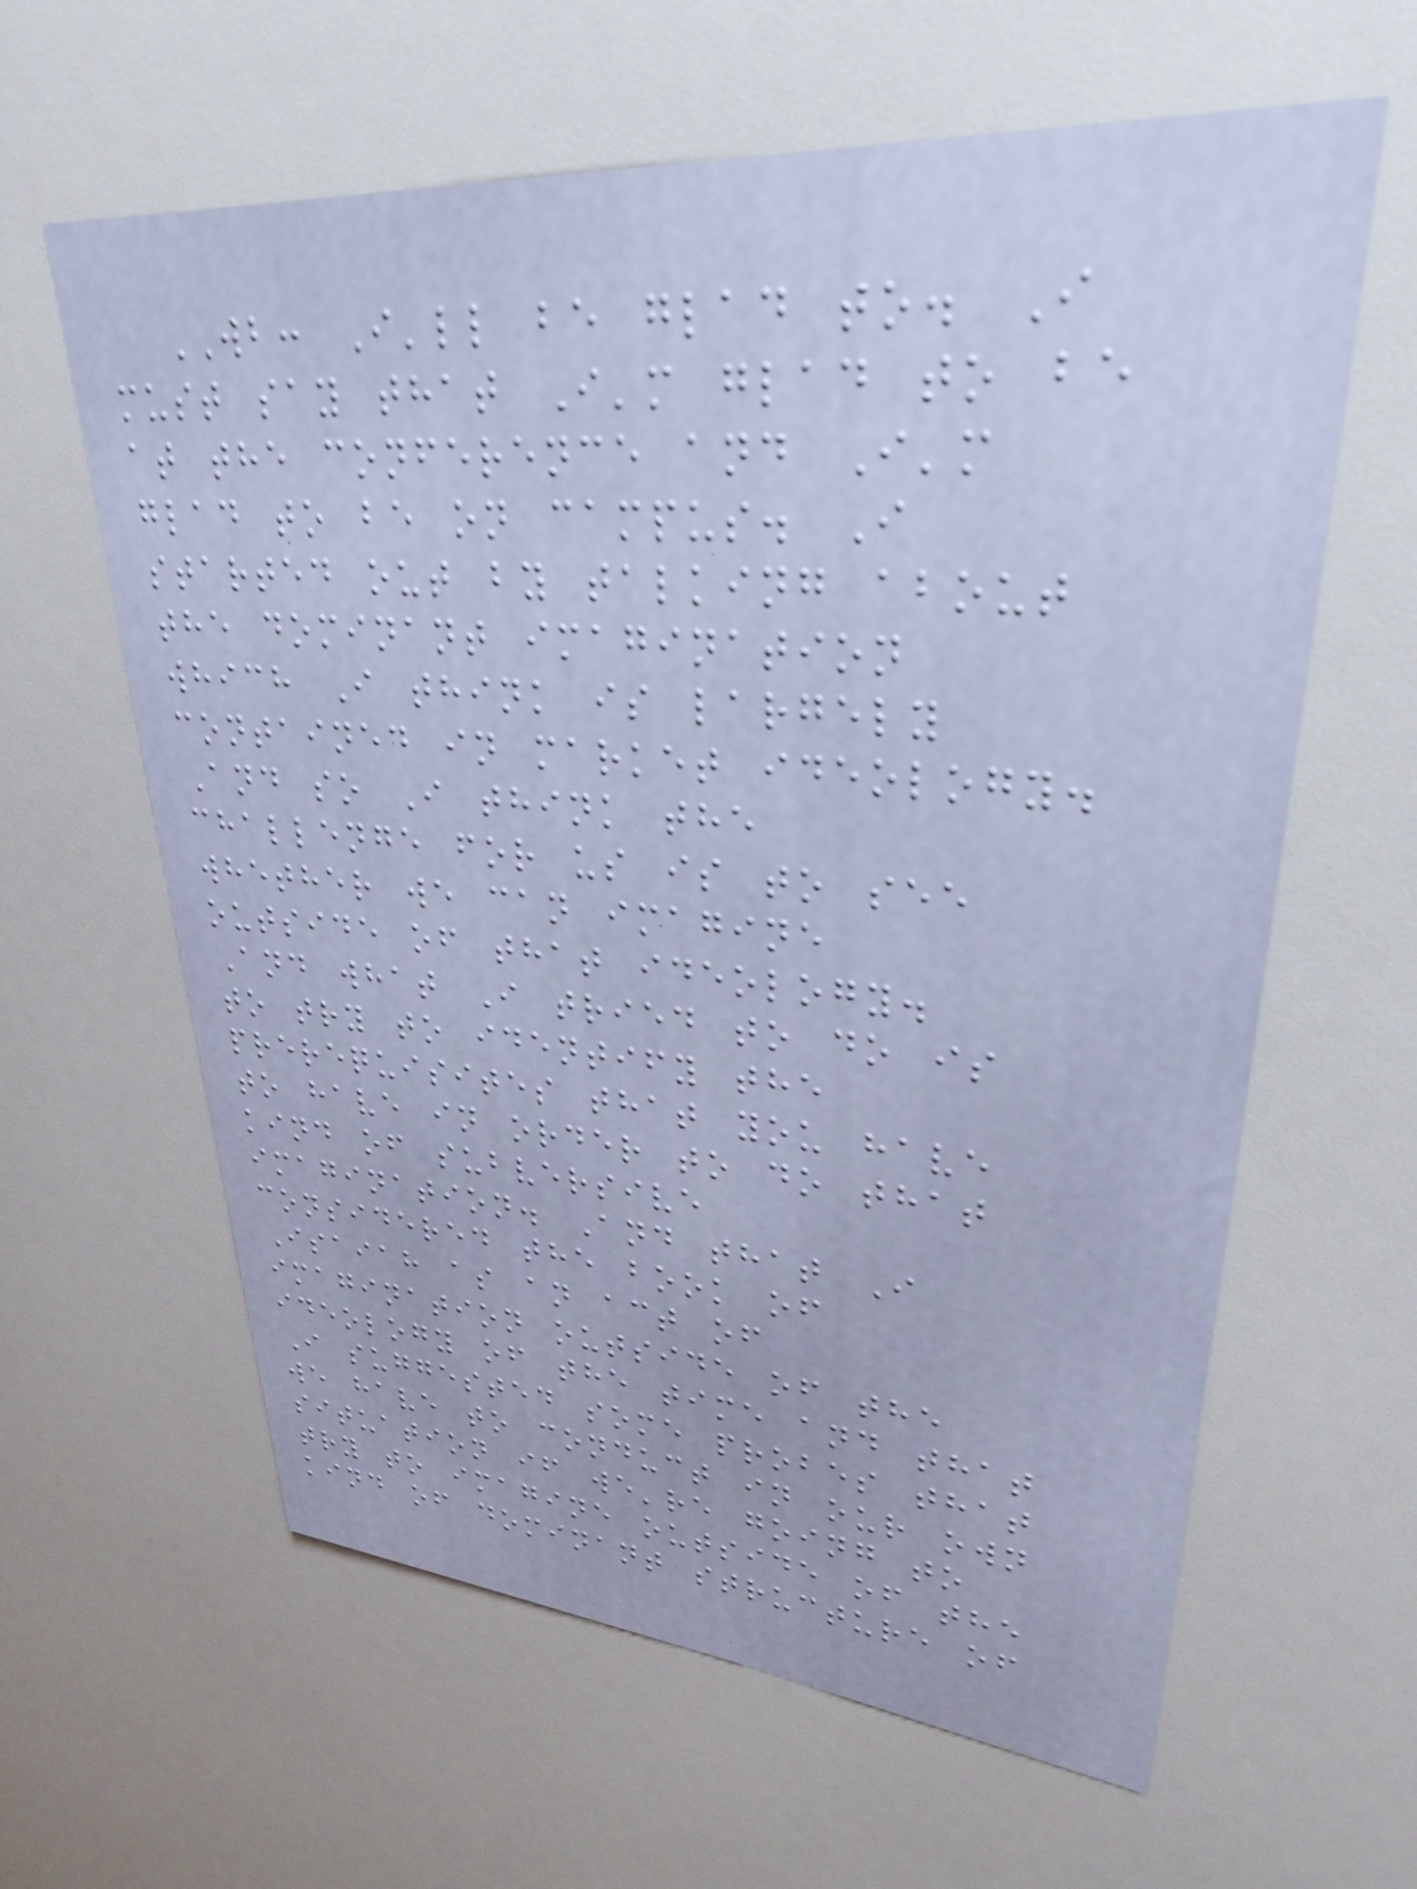WB: I'll be glad to. I
must say that I'm glad to be
at the conference and I'm
glad to be on campus. I
started out by talking about
the dominant imagination
which I think is largely
contained in market ideology.
And so I think the
challenge for us is to see
whether we can imagine
outside of that ideology.
And what I tried to do is
to try to identify the
prerequisites that you have
to have in order to do that
kind of subversive
imagination. And that I
considered the book of
Isaiah as an act of
imagination outside of the
ideology of the time and that
I suggested some probes that
we have to conduct in our own
situation if we're going to
try to imagine outside of the
kind of dominant structure of
